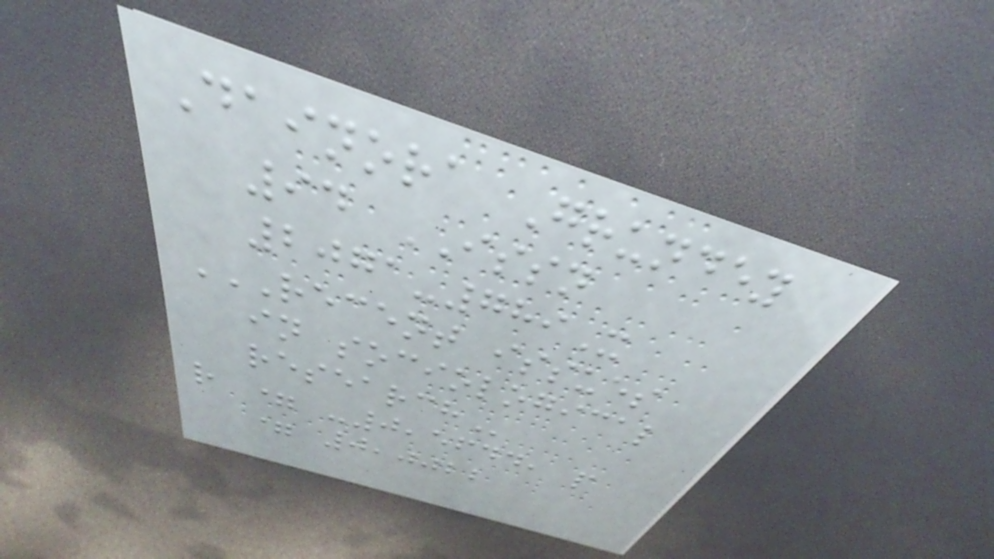Dainora Grundey
94 ISSN
2071-789X
RECENT ISSUES
IN SOCIOLOGICAL
RESEARCH
r = -0,5644, p
= 0,0022
